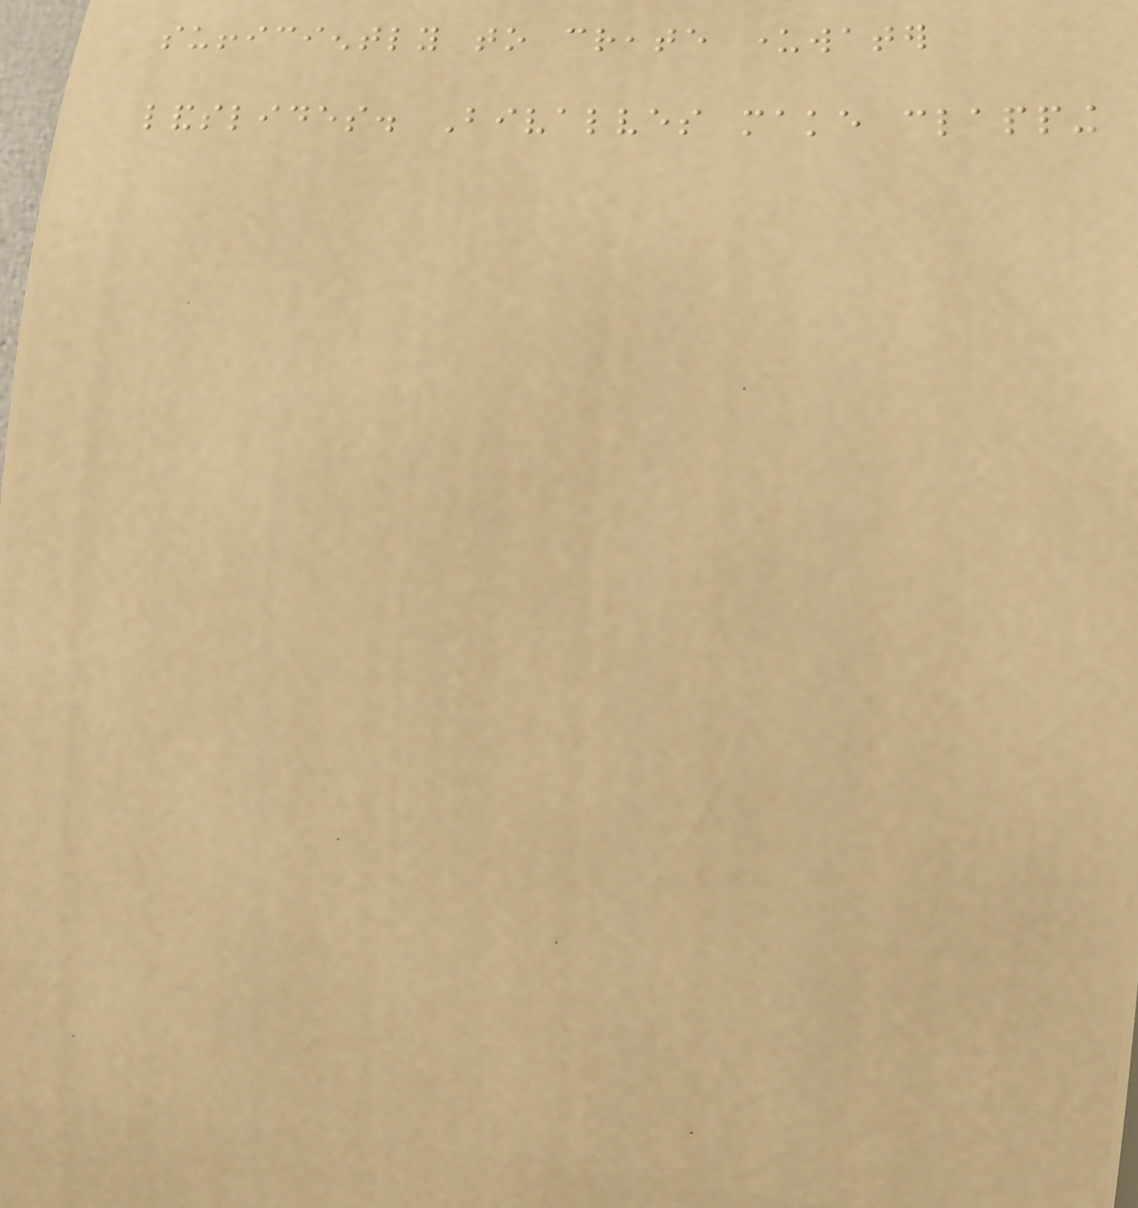sufficiently to create underwater
landslides. Bivalves make clapping
